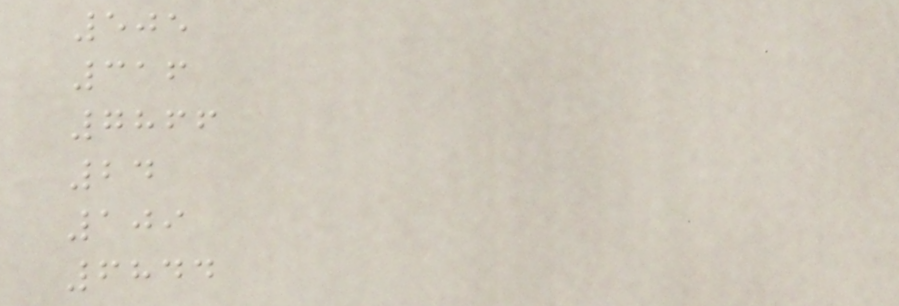505
316
7866
24
109
6844
